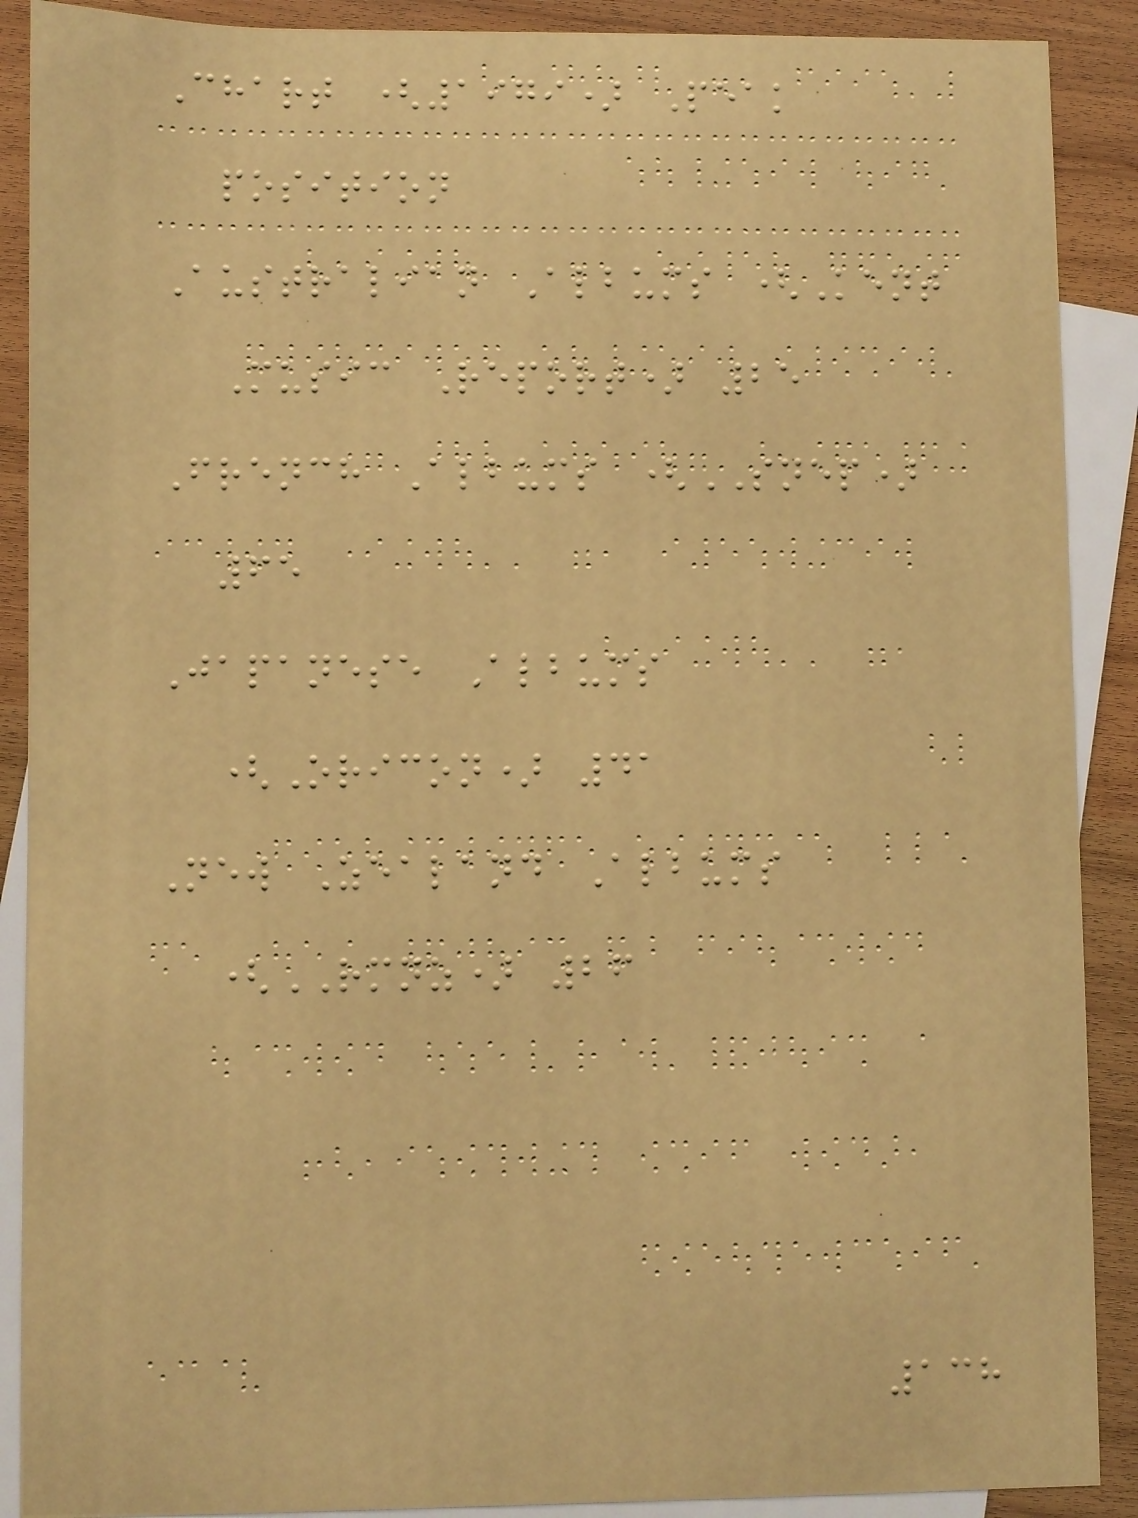Chart (1979) Peak
position
Australian Albums (Kent
Music Report) 25
French Albums (SNEP)
65
Japanese Albums
(Oricon) 41
New Zealand Albums
(RMNZ) 26
138
